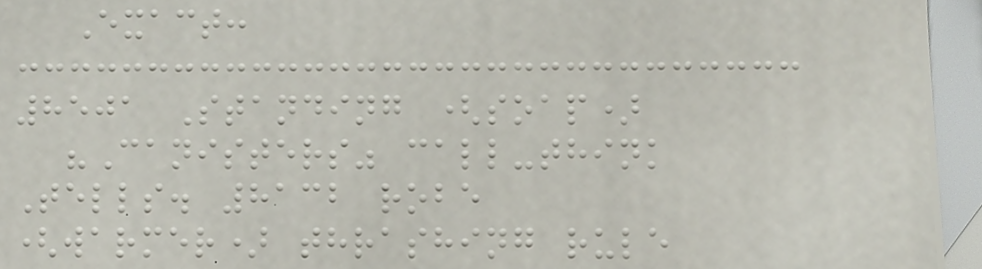Exact:
8501 Standing (soap)
"Canisters" call-think
Tells. 8132 robe
(warmer) thrashing rule
